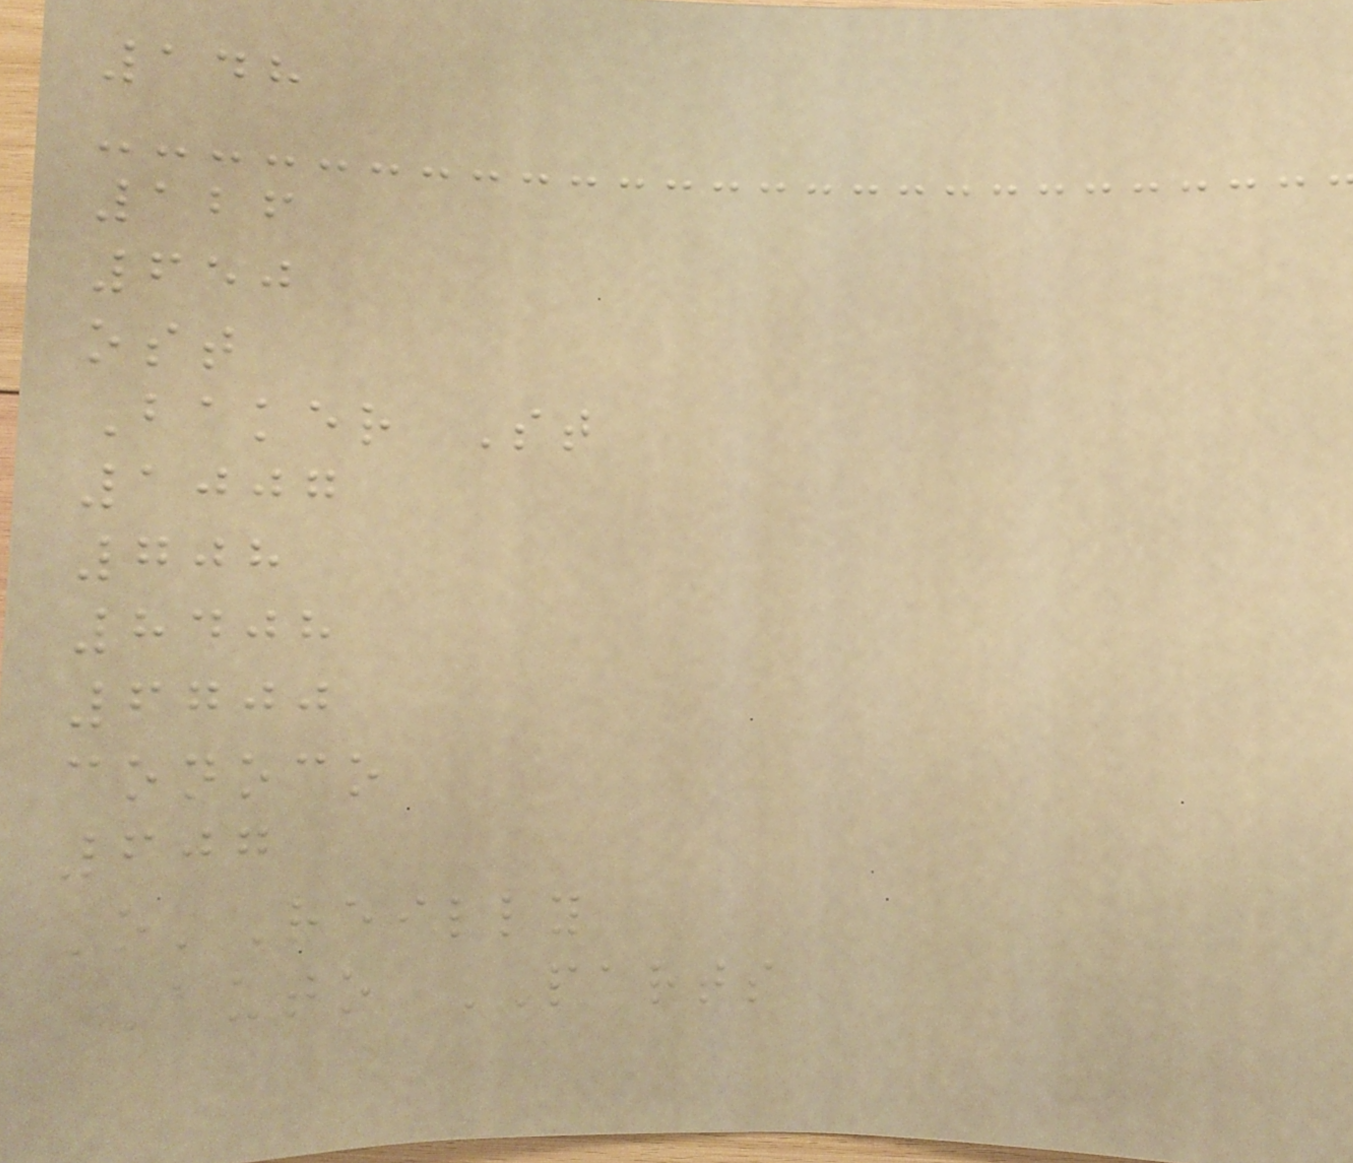148
126
650
ost
Baker St
1007
708
8408
6700
conoco
607
O'Reilly
AUTO PARTS
